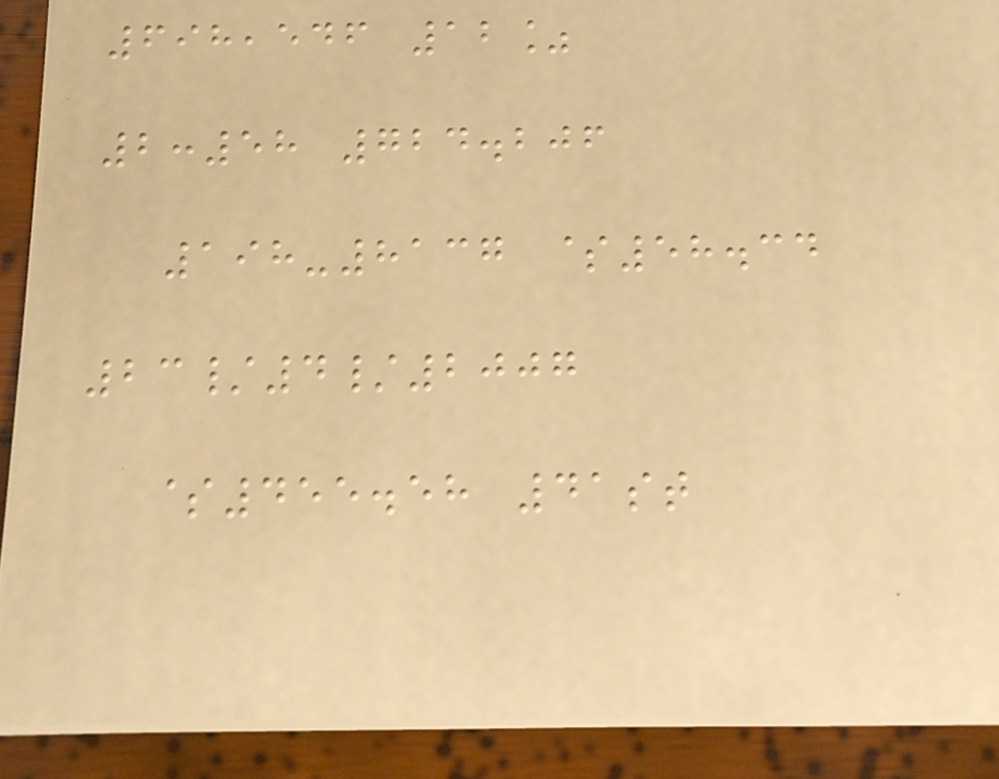698,546 12%
2:58 724.206
198-8137 $58.34
23/4/2007
$455.58 41st
